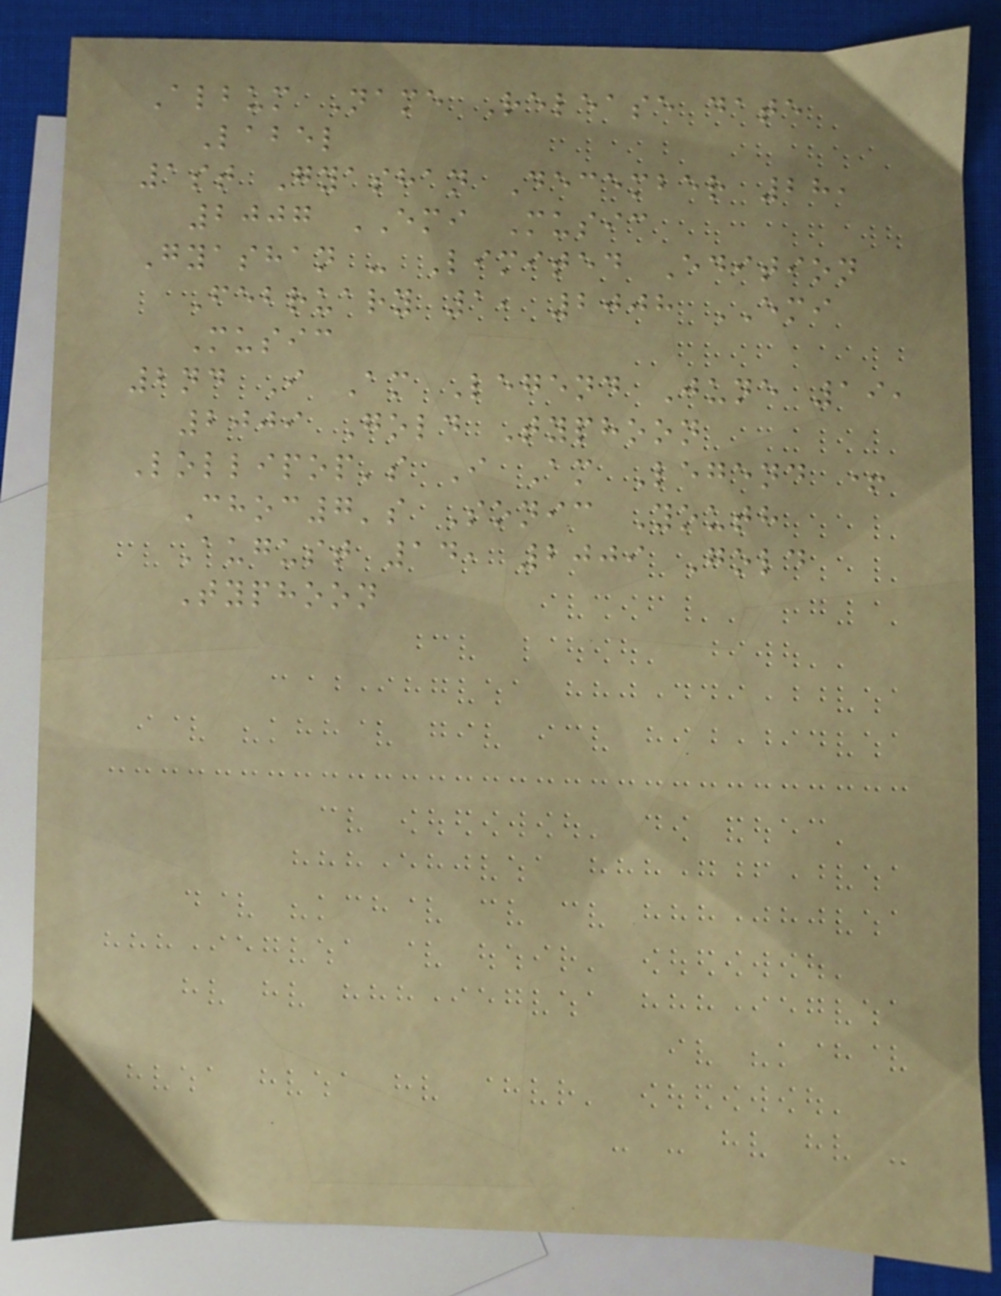Album Name Release date
Label
1st Gyashan December 28,
2007 EMI Music
Gyashan - Limited Edition
February 1, 2008 EMI
Music
2nd I Am Legend June 19,
2009 Gold Typhoon
Lollipop's I Am Legend +
Choc7's Sonic Youth
August 14, 2009 Gold
Typhoon
